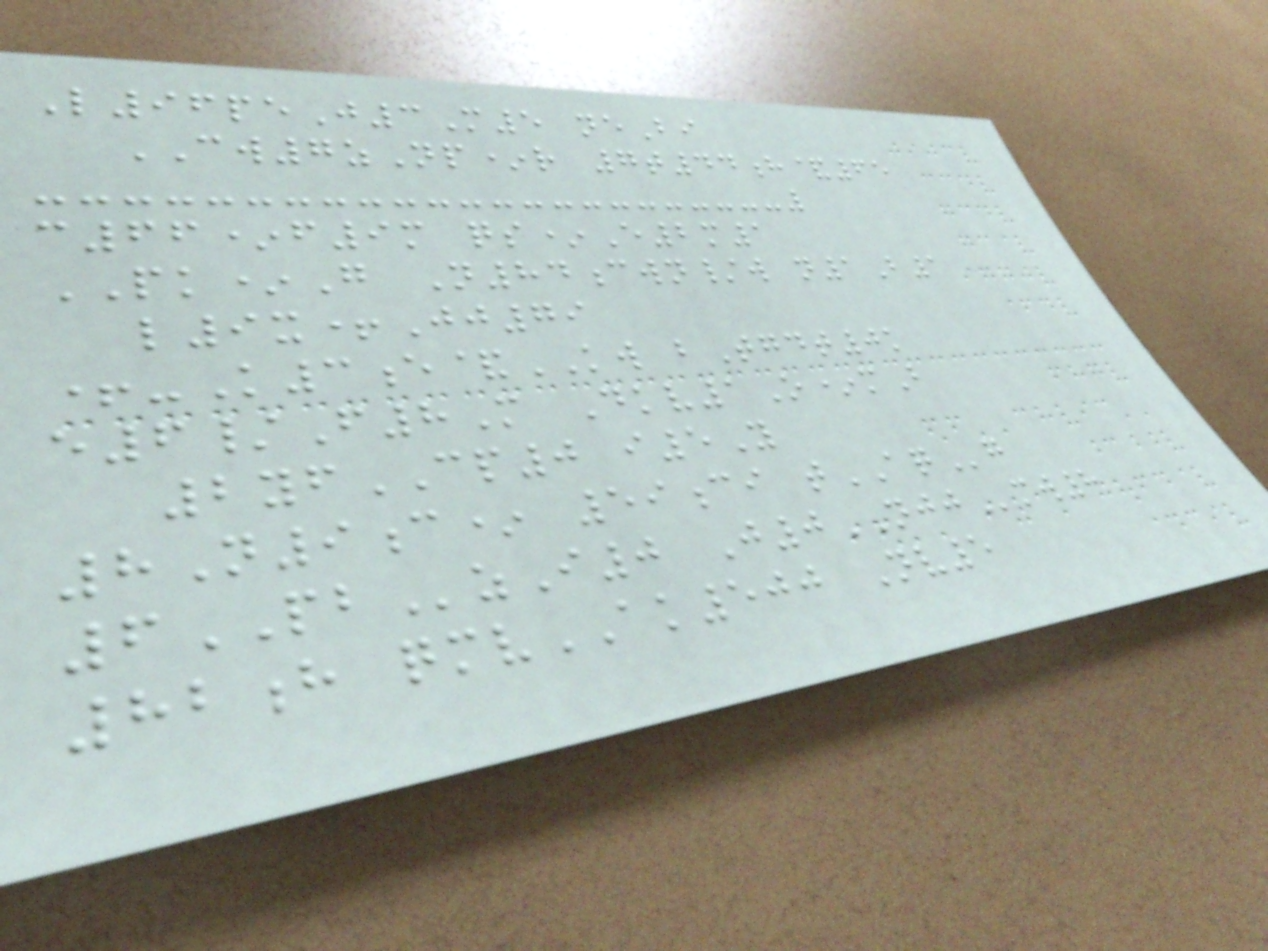L96peJ3M5 neBi
CW7zNp*r 7t44h&65
c66*f9m qs*E2m1
PK*G N84cwn/w n1B1
l9x+Jj79
+-K3e&KW bTgdt0k
e6/F8M Dkv1O*mB
2yfCP0 i5Y
8N9c* 59ci tAQg
6PBzI0 J0NJJmw8
82h qmvAK500 Nv5
